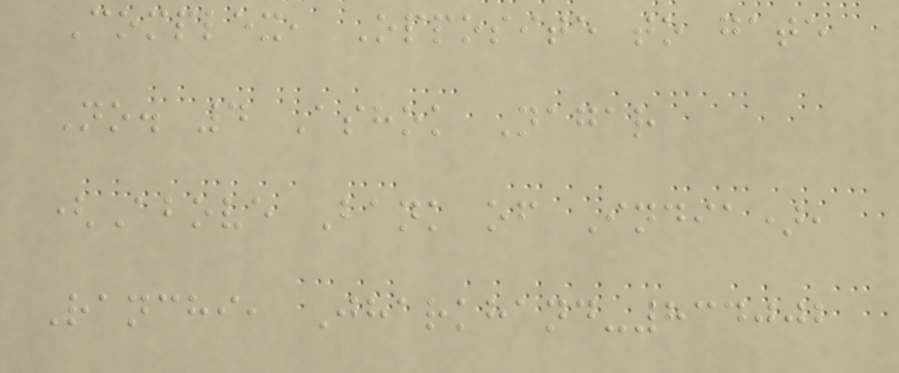Complex, Opposite to gate
No. 4 Ashok Nagar
(Above Bank of India),
Ranchi, Jharkhand-834002
